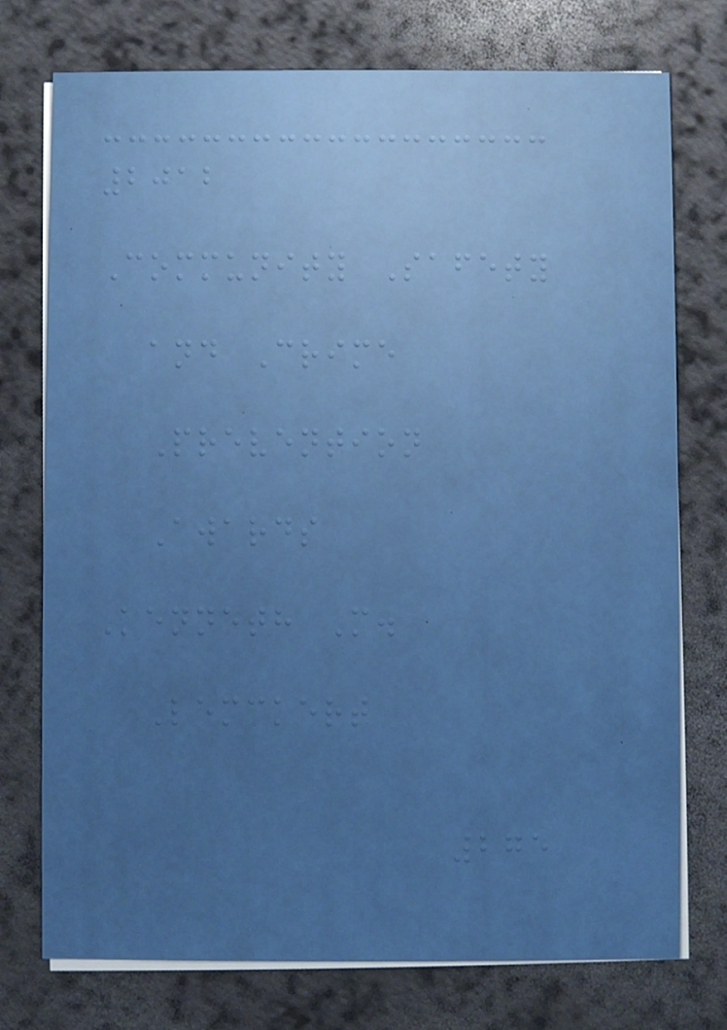2012
Community Safety
and Crime
Prevention
Awards
Kenneth M.
Lemckert
275
